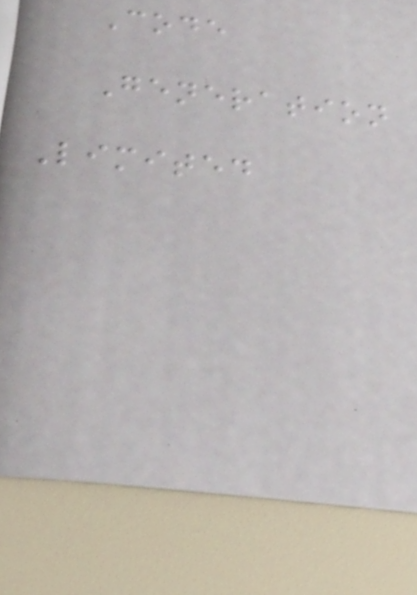Code
Generation
Limited
